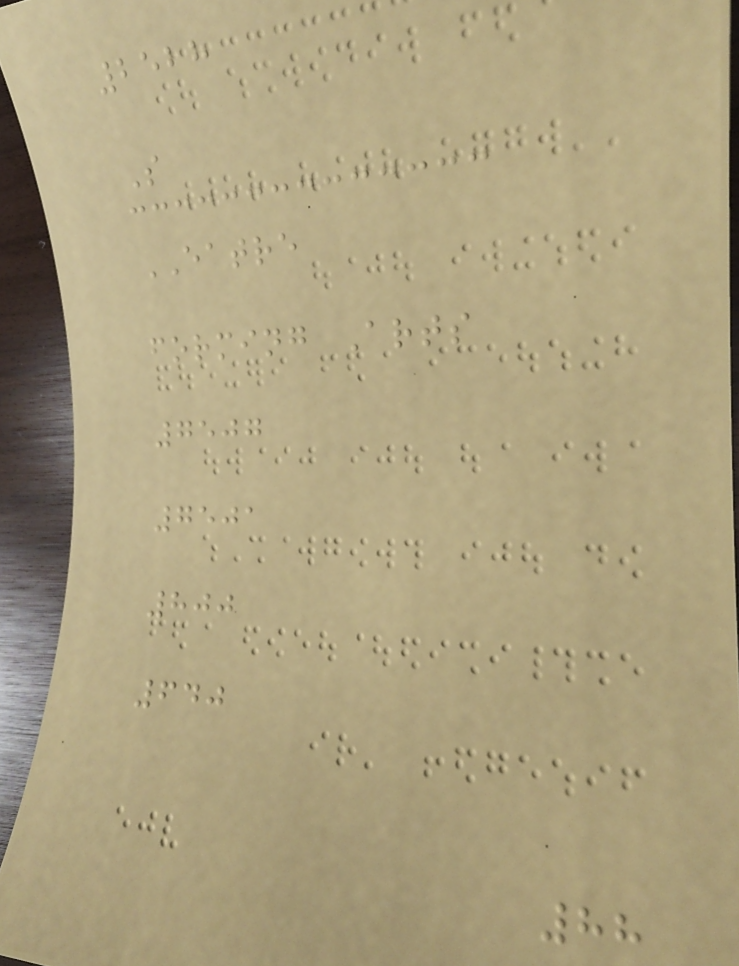2528
S
EATRE
forming Arts
7507
7501
800
640
88
